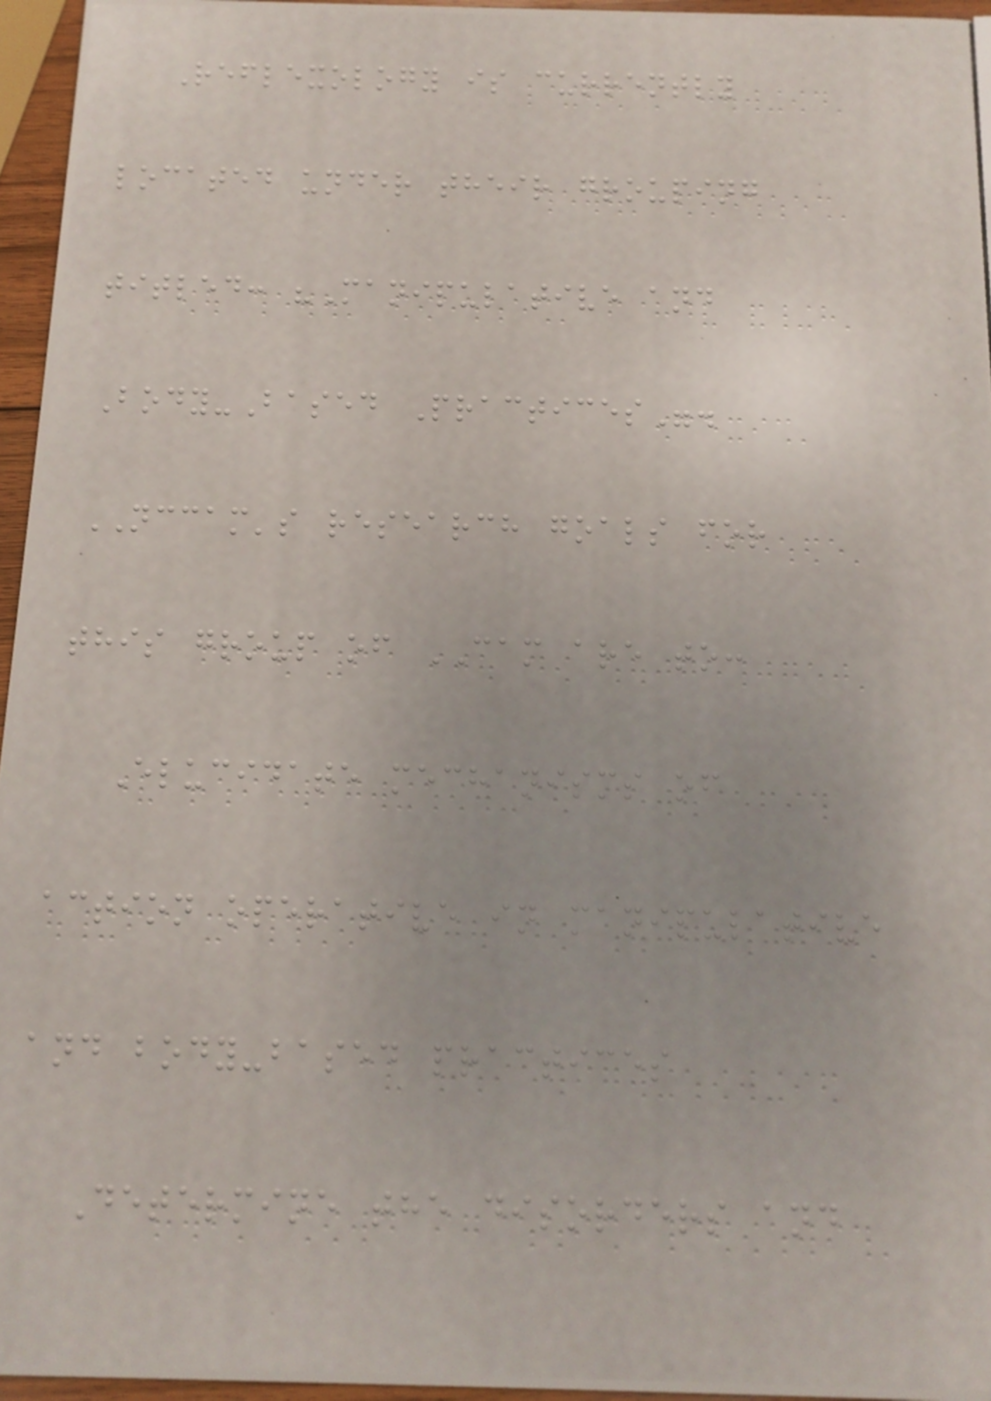Reflexology is currently
located under their grouping
titled: "Manipulative and
Body-Based Practices".
NCCAM's research goals for
this group of CAM are to:
Elucidate mechanisms of
action operative in manipulative
and body-based practices
Determine the disorders and
